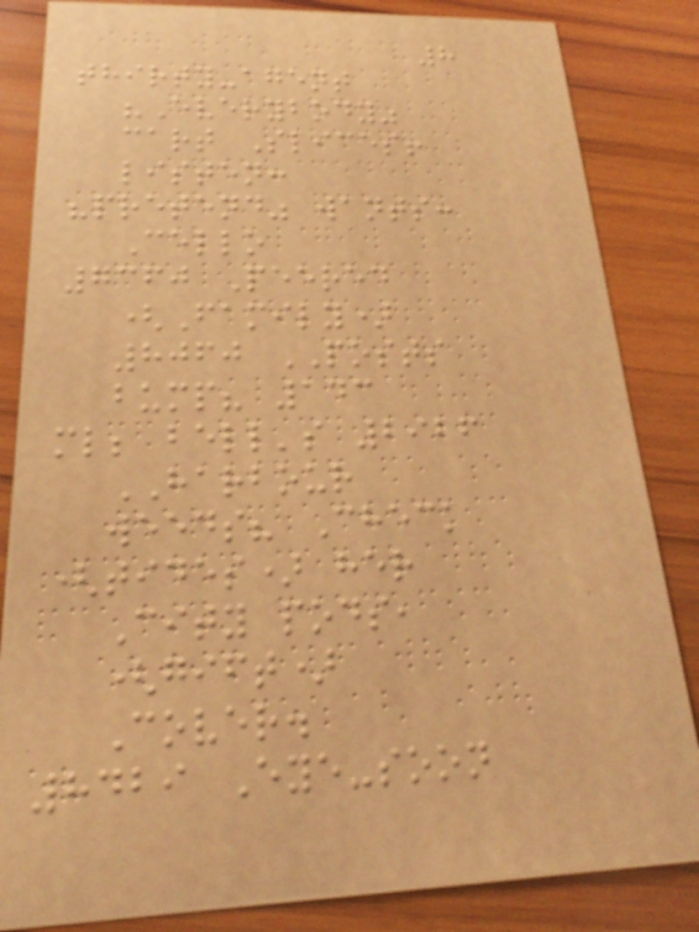8
thirty-agent
"Everybody"
cart Slices!
listen:
"pretend" wants:
Cello
7360 Peered
(Family)
8060 POSTS
bump? 143
ml; bell's 2926
HARBOUR
weeds? Check
(tides) her
City pods,
(gift)
Cover.
8429 Eye-soon
